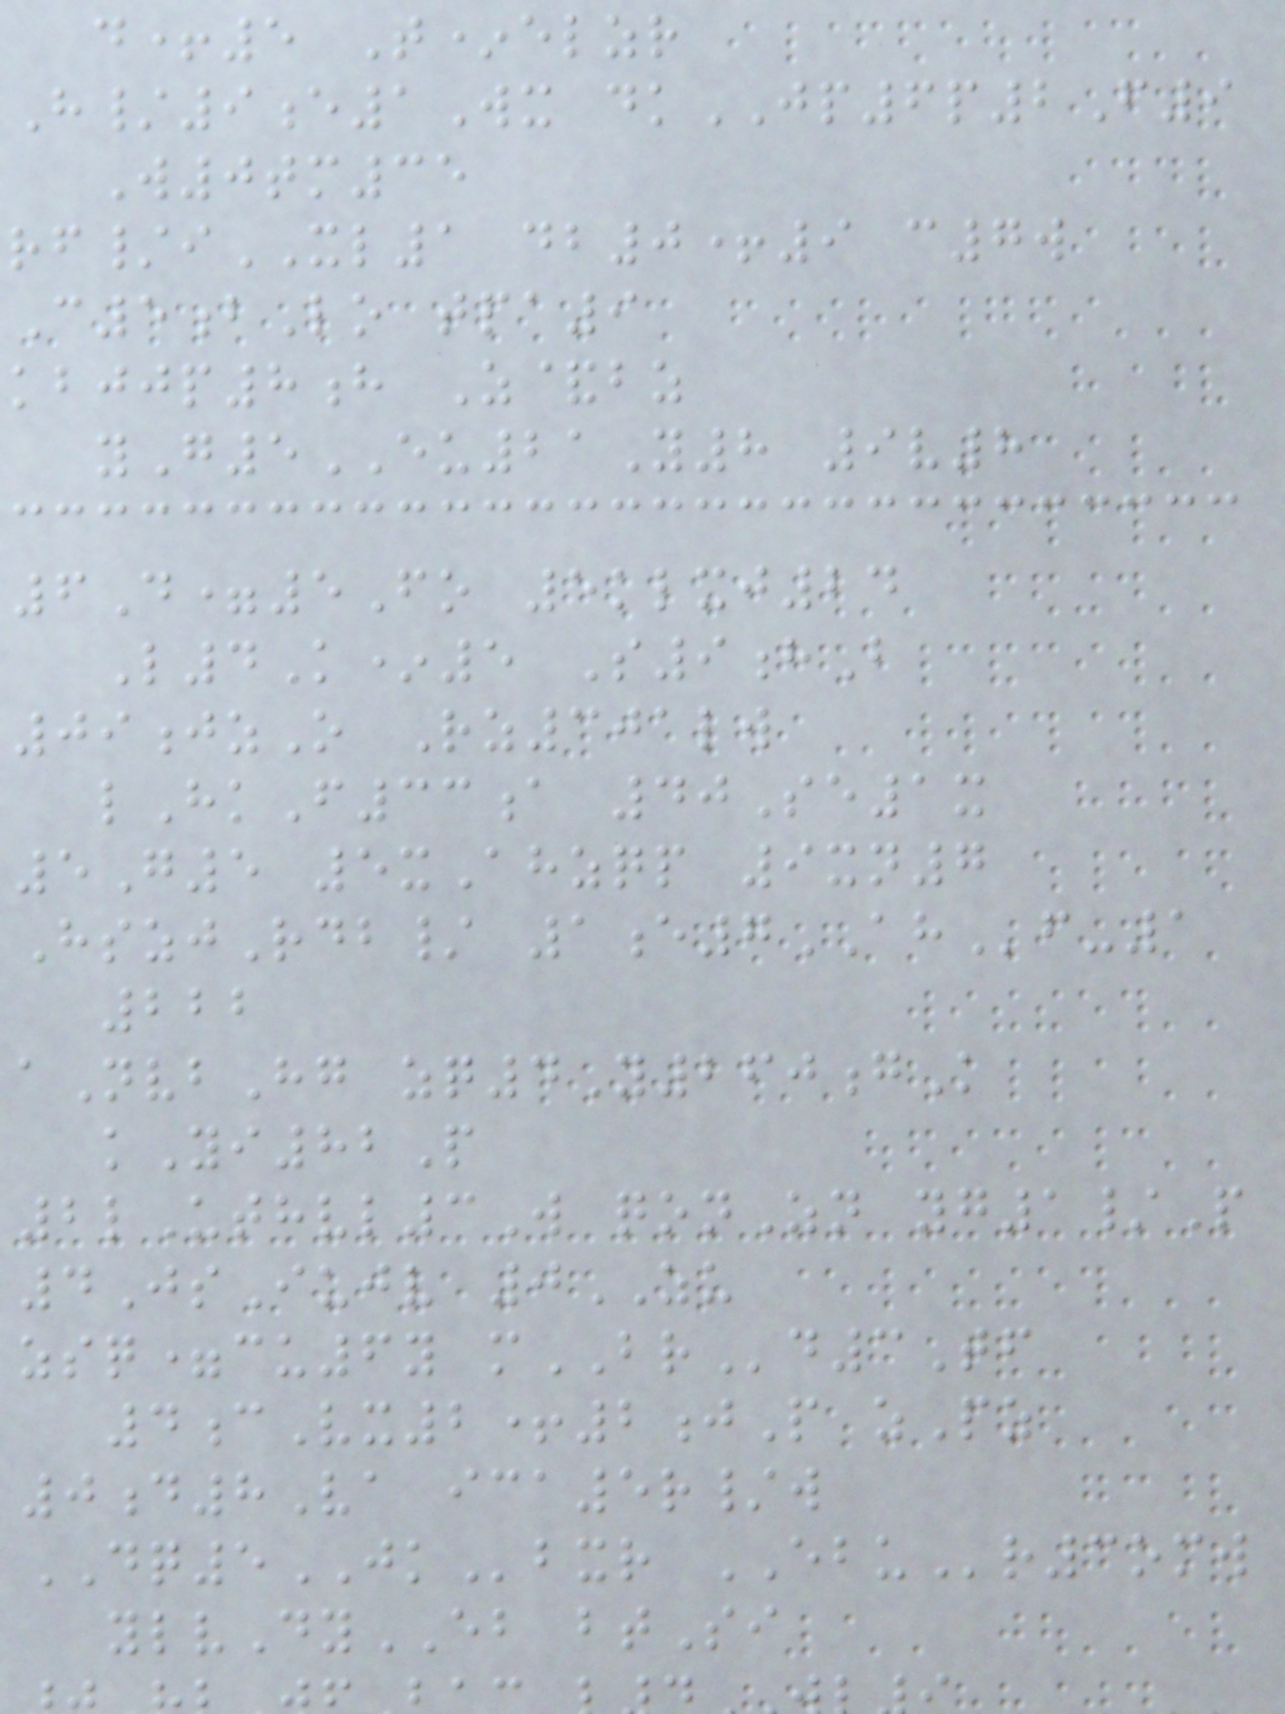d+5 T*elzr
H/9e1Wx dkJP6p2F9
W0tm35
rf/iXL1 db0+9 c7w
C5bLo tpa9
kbjjp8h Z&bz
yG5EU21Y8 9v8
6D=5Fo 5klxj24
L4K*5 S9hB
09jzO Rz301lw
lHkF33a 40Se1x
5G5 5xAhzqp 9xn7
HszjRdb/ 1e7AHf-1
222
aNvbHg zq4Y260gK
kYi82P
2lUthvl3W qonZn yg1/P
4JsIujv 0ZU
zsq=cu6y mBRd3Tf
4cVx2+2jP zPz
0d8Va ica5r/w
DQ5JKbxr EBUr3omw
ylvDyEB btSi
